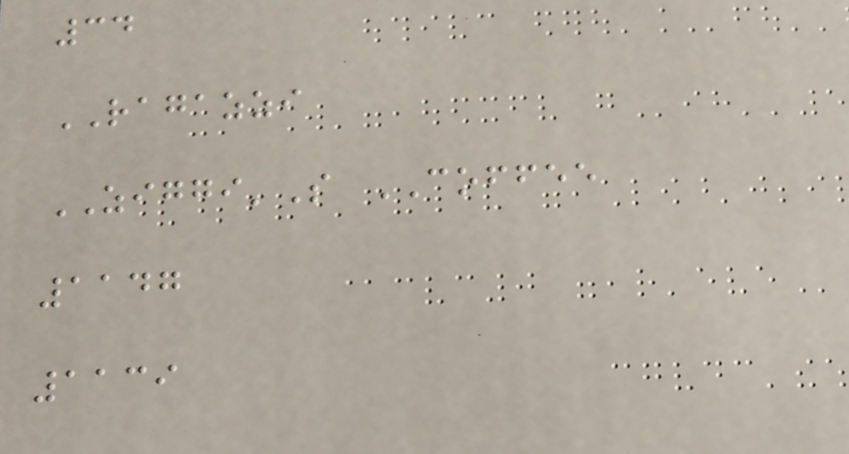34
RAGAZZI
ZIGGI'S COFFEE
1147
1139
